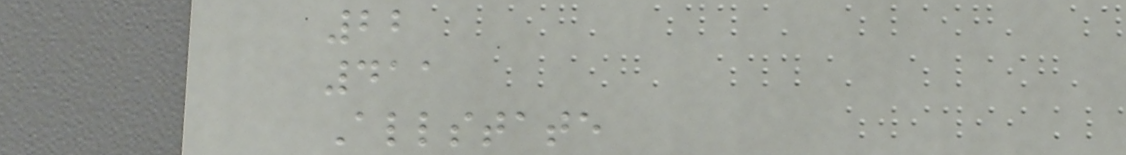22
411
Allstate
